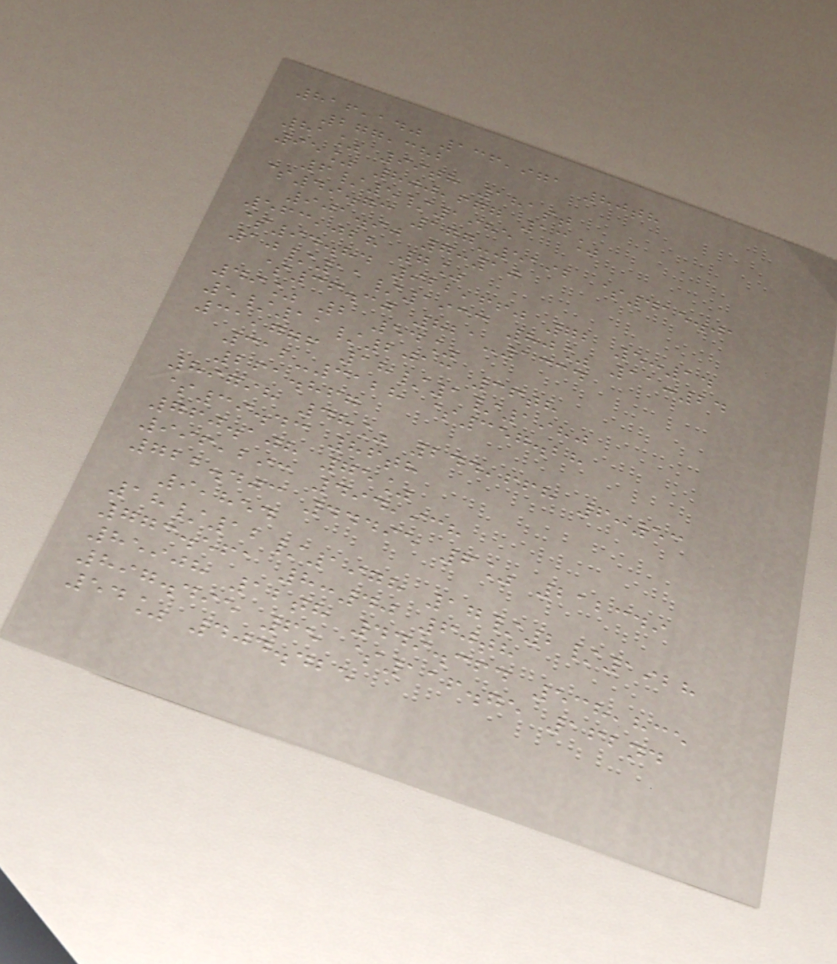816,140 136,971 80th
277,382
81% 99th 181st
95% 800,677 13%
6/5/1985
$49.73 177-5192 $415.01
901.90 7:10
563,028 7%
$94.84 922,660 72 5:14
10/11/1933 80% 11:24
$36.30 821-1334
49% 2 54%
5/11/2013 36th
31,776 18/1/1980
312-3128 $357.28
261.867
89798 48% 244,668 6:53
$39.43 86th
760.108 75%
996,293 494,938
722.403 44495 6% 212349
9,854
18/12/1978 17/2/1928
773.561 8:40 60th
85908 12th 449.364 538,835
897.495 65 $116.75 162nd
54% 404.425
